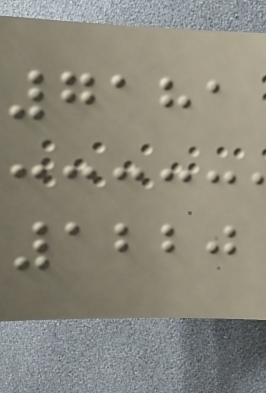7181
1220
